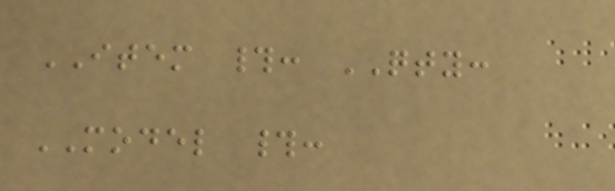ITEM #: QTY:
MODEL #:
